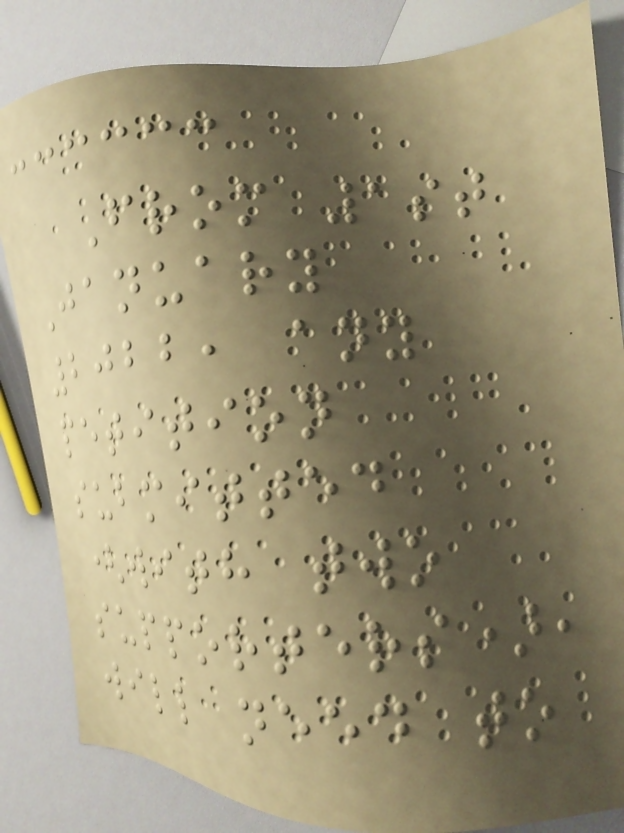From 1st
January
2022, any
petition
submitted
(with two
supporters),
will need to
